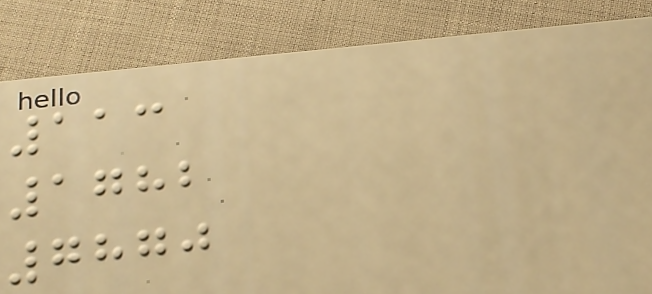113
1782
7870
